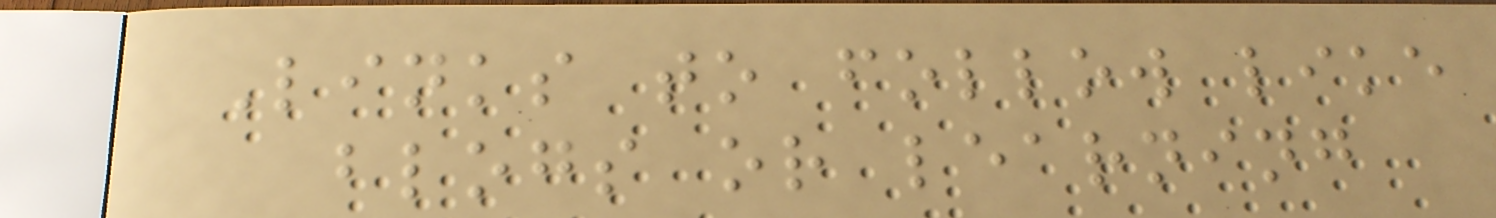Links to follow like
blogs or learning
